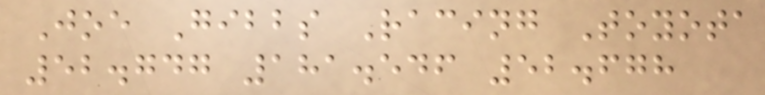Joe Gibbs Racing Toyota
52.747 181.546 52.678
